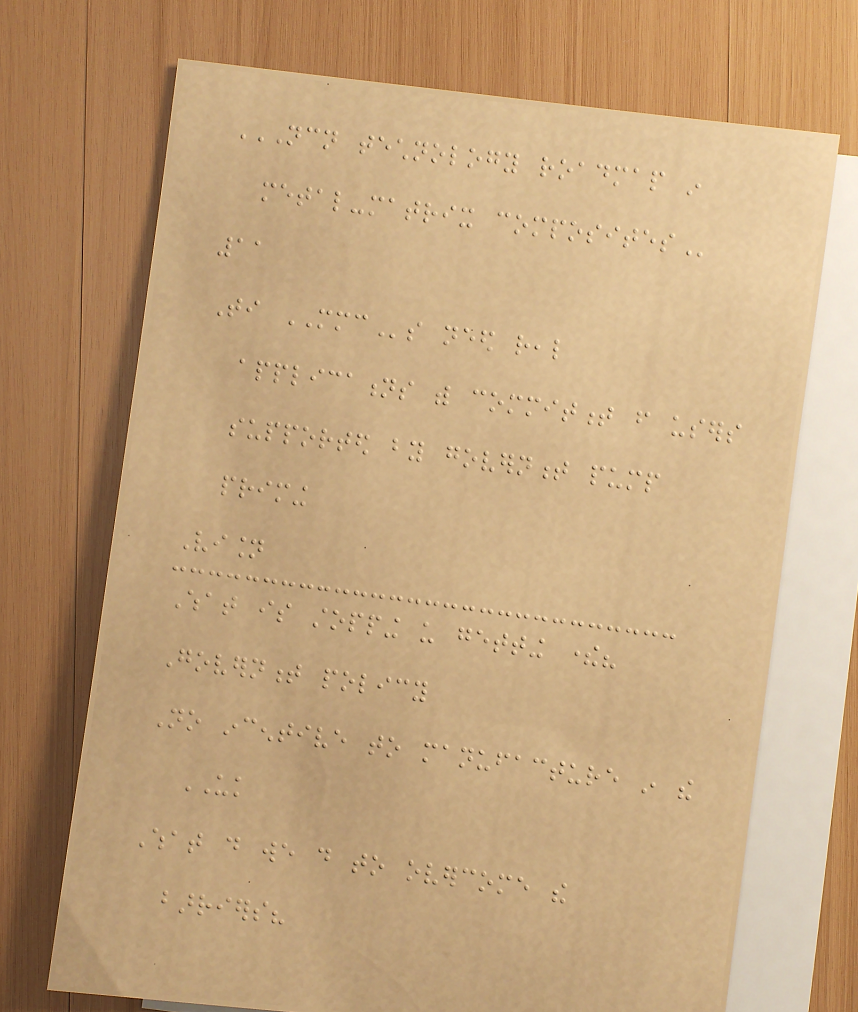NCN TECHNOLOGY ROADMAP IN
METAL-MATRIX COMPOSITES
11
Ti MMCs need real
applications with commitment from users
supported by government pump
priming
Vision
What is stopping us getting there?
Government policy
No incentive to manufacture in the
UK
What do we do to overcome the
barriers?
